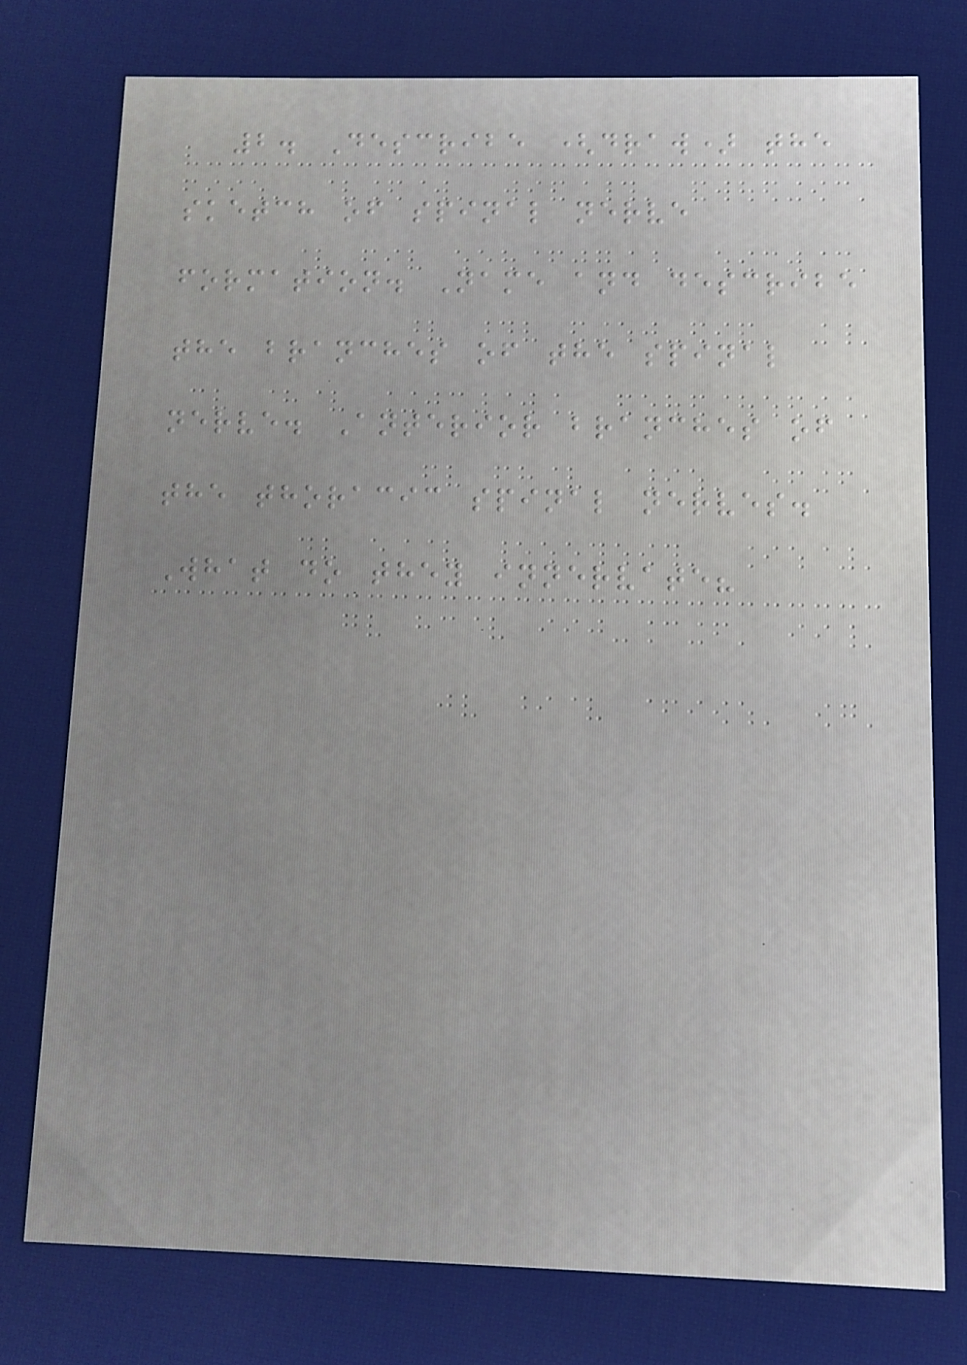2. Describe (draw) the
sketch of spinal nerve
formation. Name and describe
the branches of the spinal
nerve. Anterior branches of
the thoracic spinal nerves.
What do they innervate?
